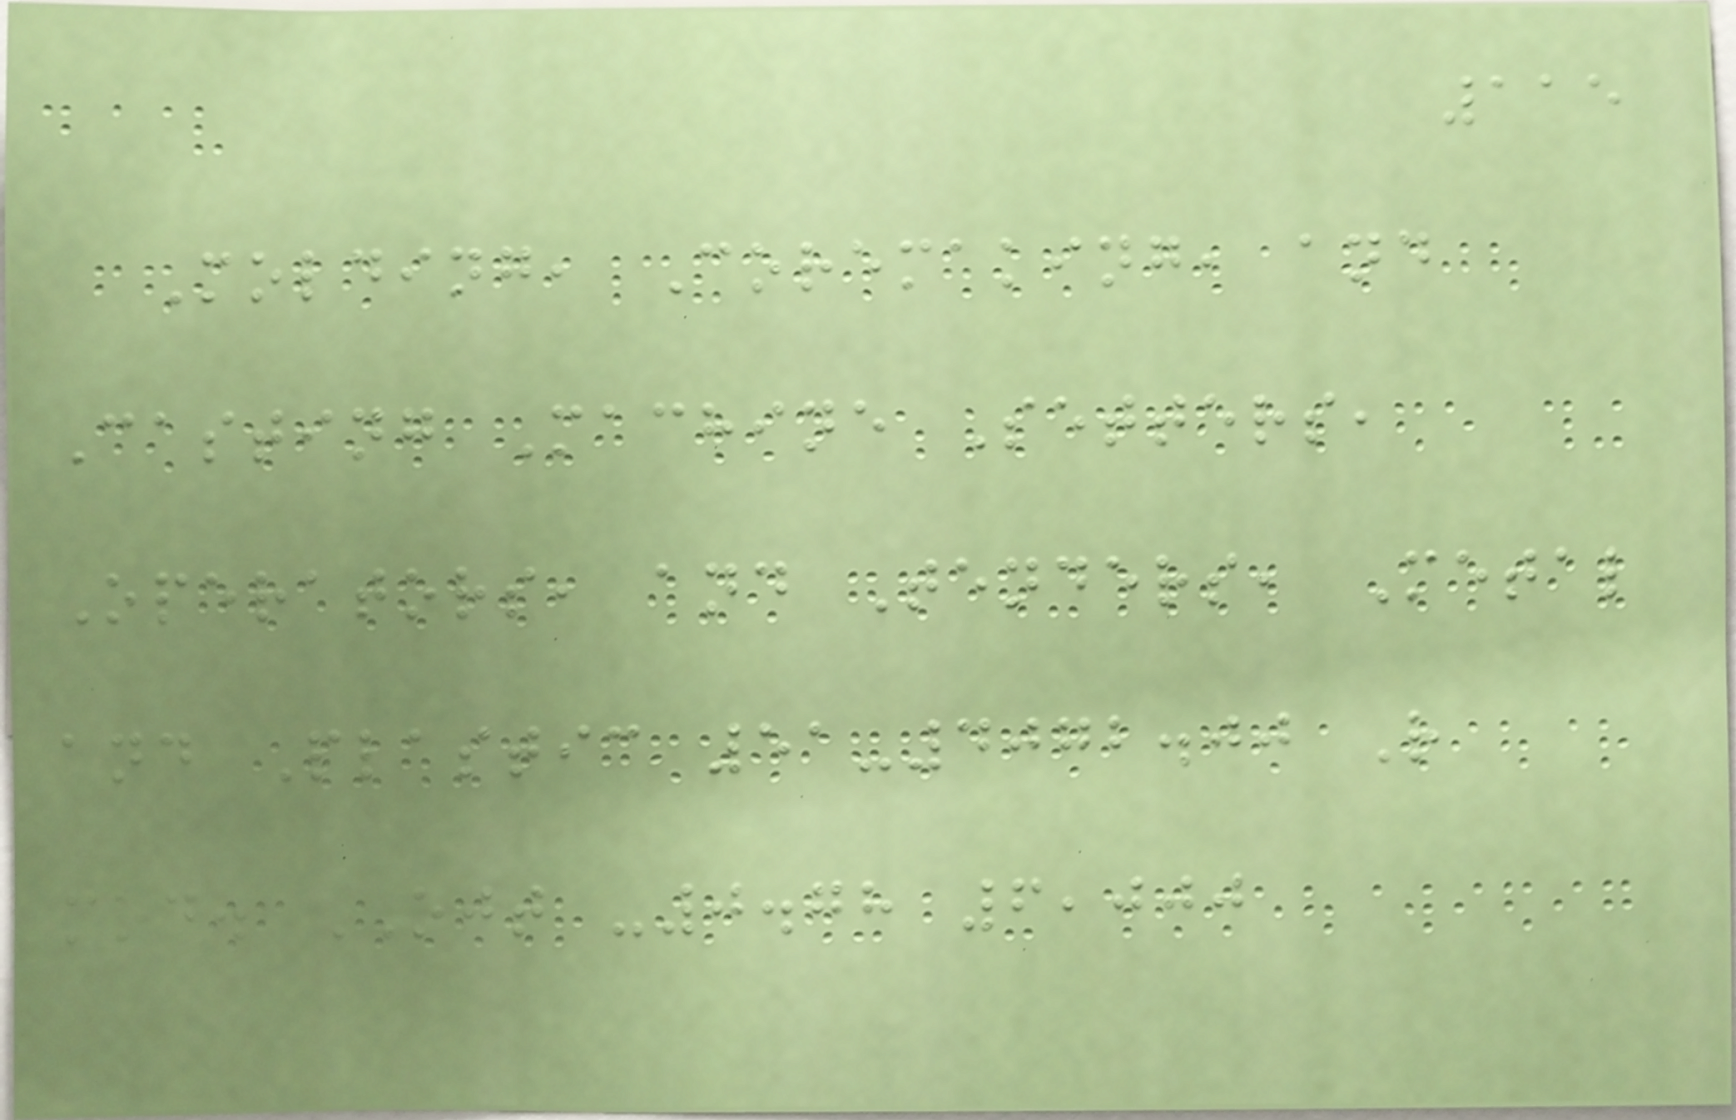115
Molding, Coremaking, and
Casting Machine Setters,
Operators, and Tenders, Metal
and Plastic 51-4072.00 R
mod. OJT -0.78 6,000
